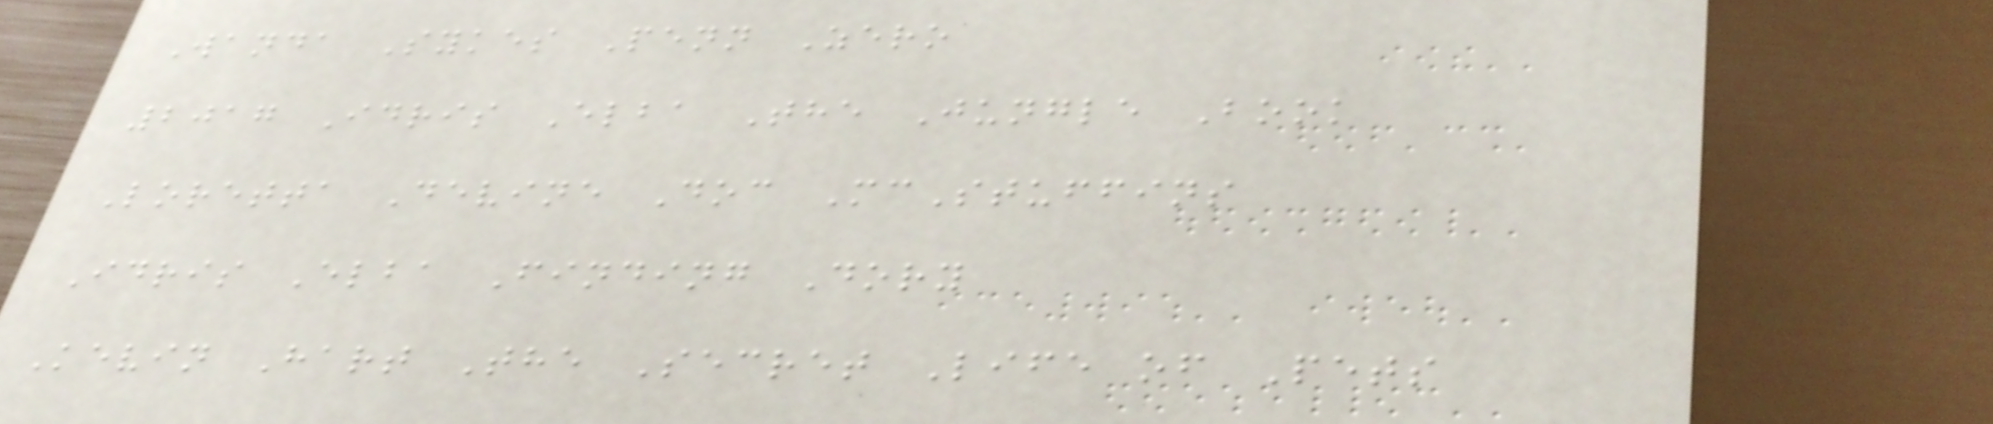Wanda Sykes Penn Zero
2017 Idris Elba The Jungle Book
Loretta Devine Doc McStuffins
Idris Elba Finding Dory
Kevin Hart The Secret Life of Pets
